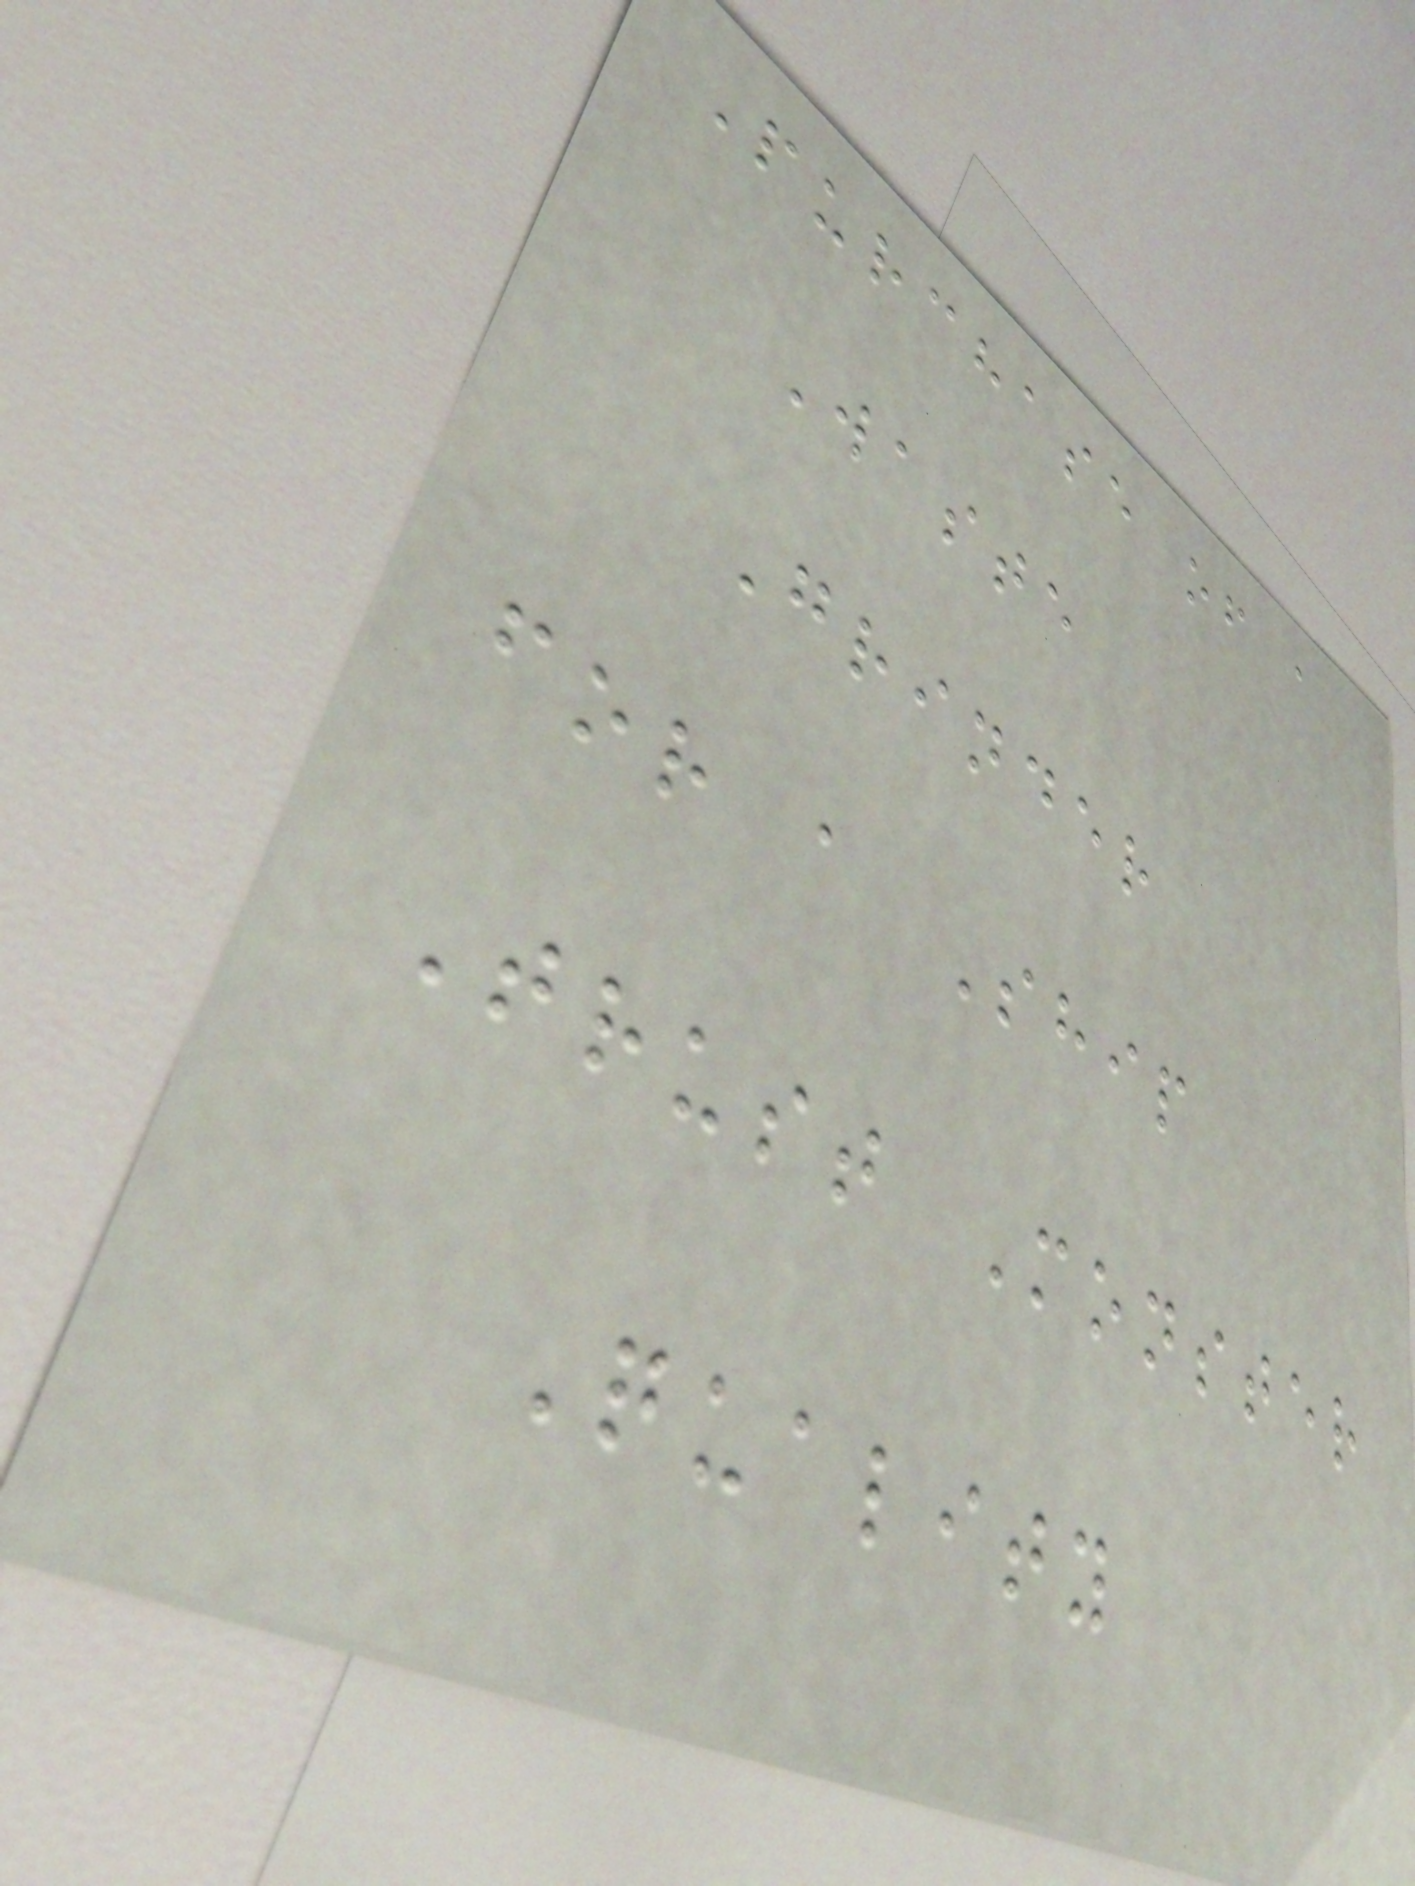Purchase of a
Waste
Grinder
for a Ship
Trust Monster
Quality
